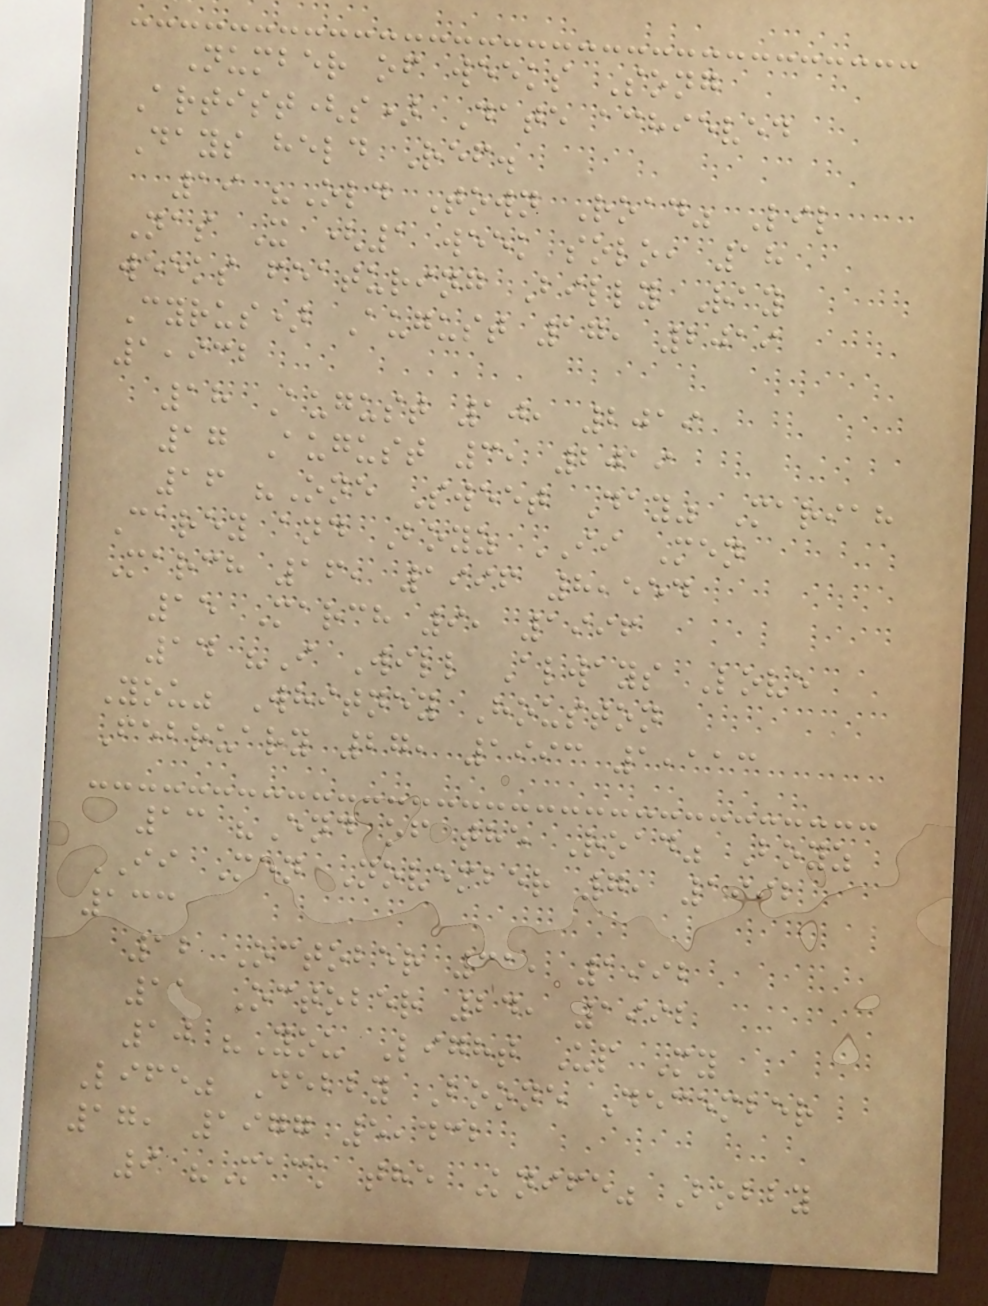Number of weeks Song
Artist(s) Date achieved
Days held Ref.
19 "Old Town Road" Lil
Nas X (1 week solo, 18
weeks featuring Billy Ray
Cyrus) August 17, 2019
1,932
18 August 10, 2019
17 August 3, 2019
16 "One Sweet Day" Mariah
Carey and Boyz II Men
March 16, 1996 8,554
15 March 9, 1996
14 "I Will Always Love
You" Whitney Houston
February 27, 1993 1,113
13 "End of the Road" Boyz
II Men November 7, 1992
133
12 October 31, 1992
11 October 24, 1992
10 "You Light Up My
Life" Debby Boone December
17, 1977 5,432
9 "Mack the Knife" Bobby
